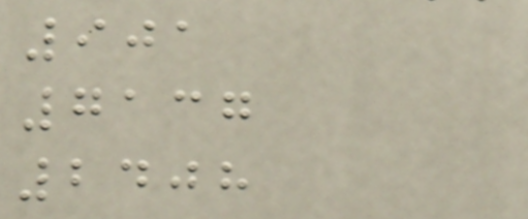901
7137
2408
